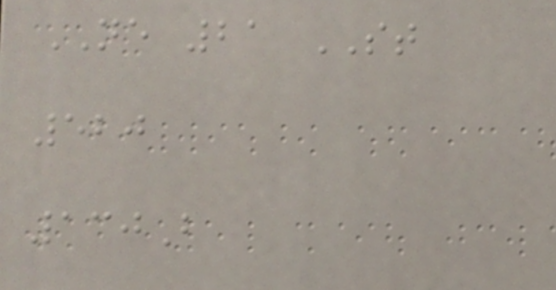NE 21 ST
520
130B
